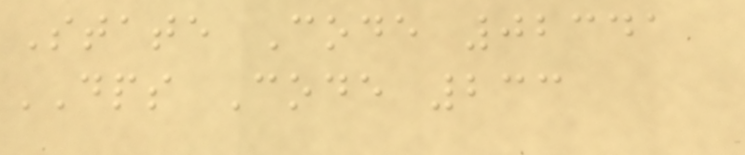State Code 02341
DPS Code 233
